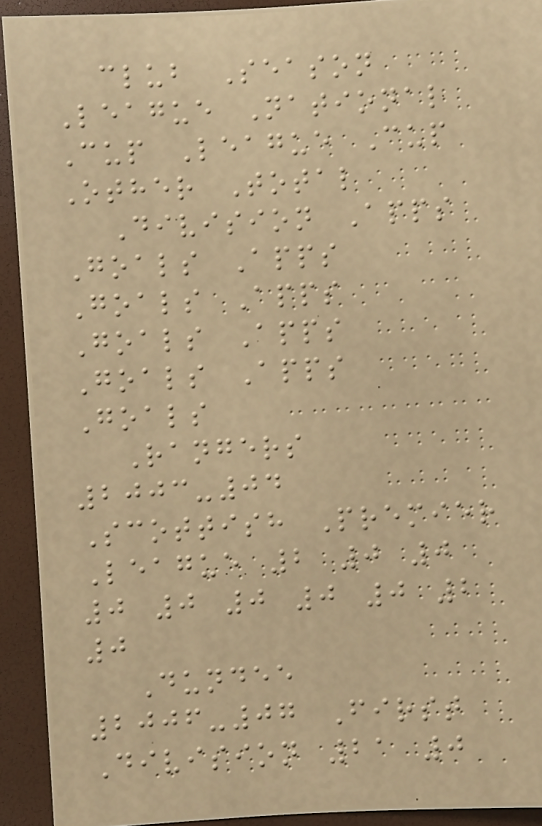club Season
League National
Cup League Cup
Other Total
Division Apps
Goals Apps
Goals Apps
Goals Apps
Goals Apps
Goals
Rangers
2003-04
Scottish Premier
League 2 0 0
0 0 0 0 0 2
0
Dundee
2006-07 First
Division 21 0
